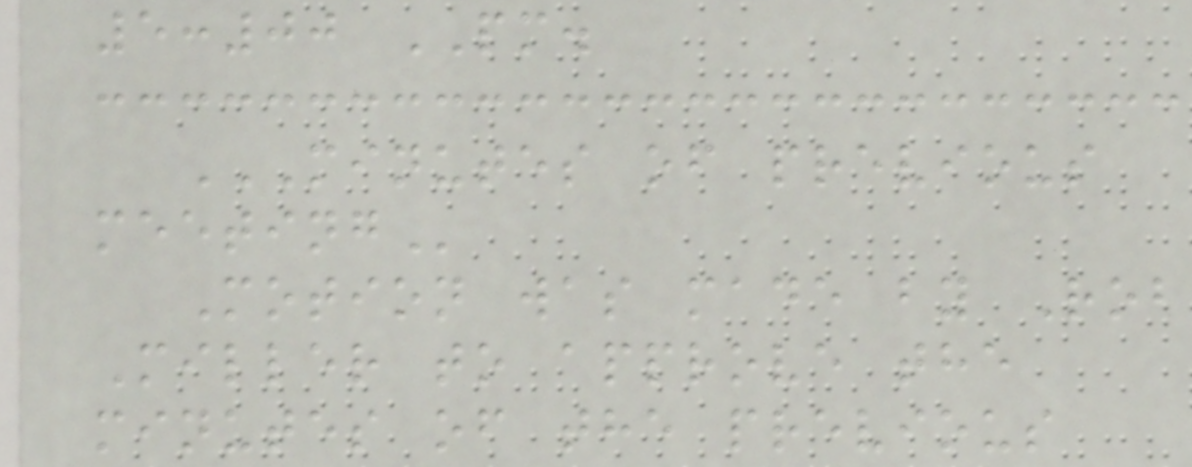5:00 PM.
MINUTES OF PREVIOUS
MEETING
Motion was made by Rob
Miller to approve the
minutes of the previous
